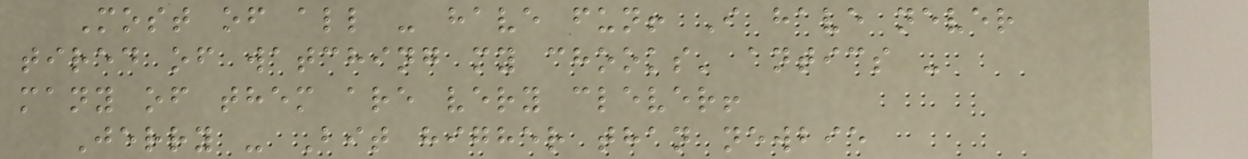Most of all - have fun! I have never
tired of watching my chooks' antics -
many of them are very clever!
Jerry - Bit higher than newbie
